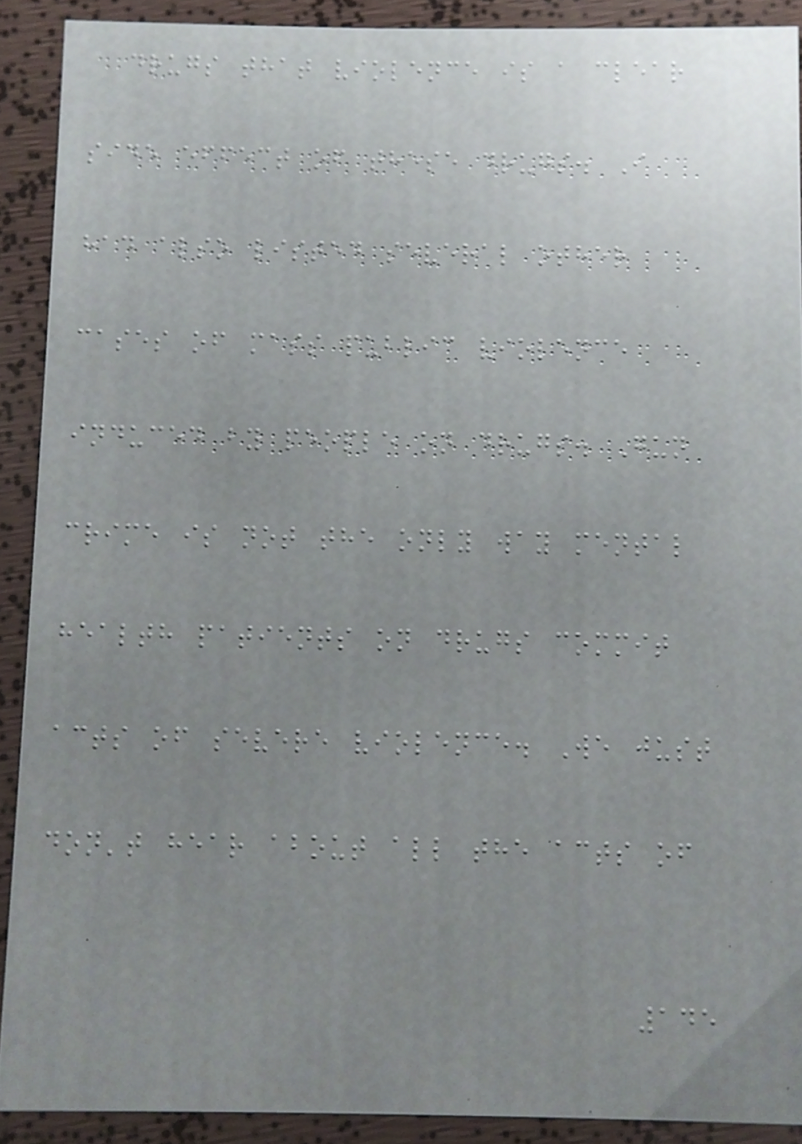drugs that violence is a clear
side effect of these drugs. I
had also listed several other
cases of mass public violence
induced by people on drugs. Gun
crime is not the only way mental
health patients on drugs commit
acts of severe violence. We just
don't hear about all the acts of
145
